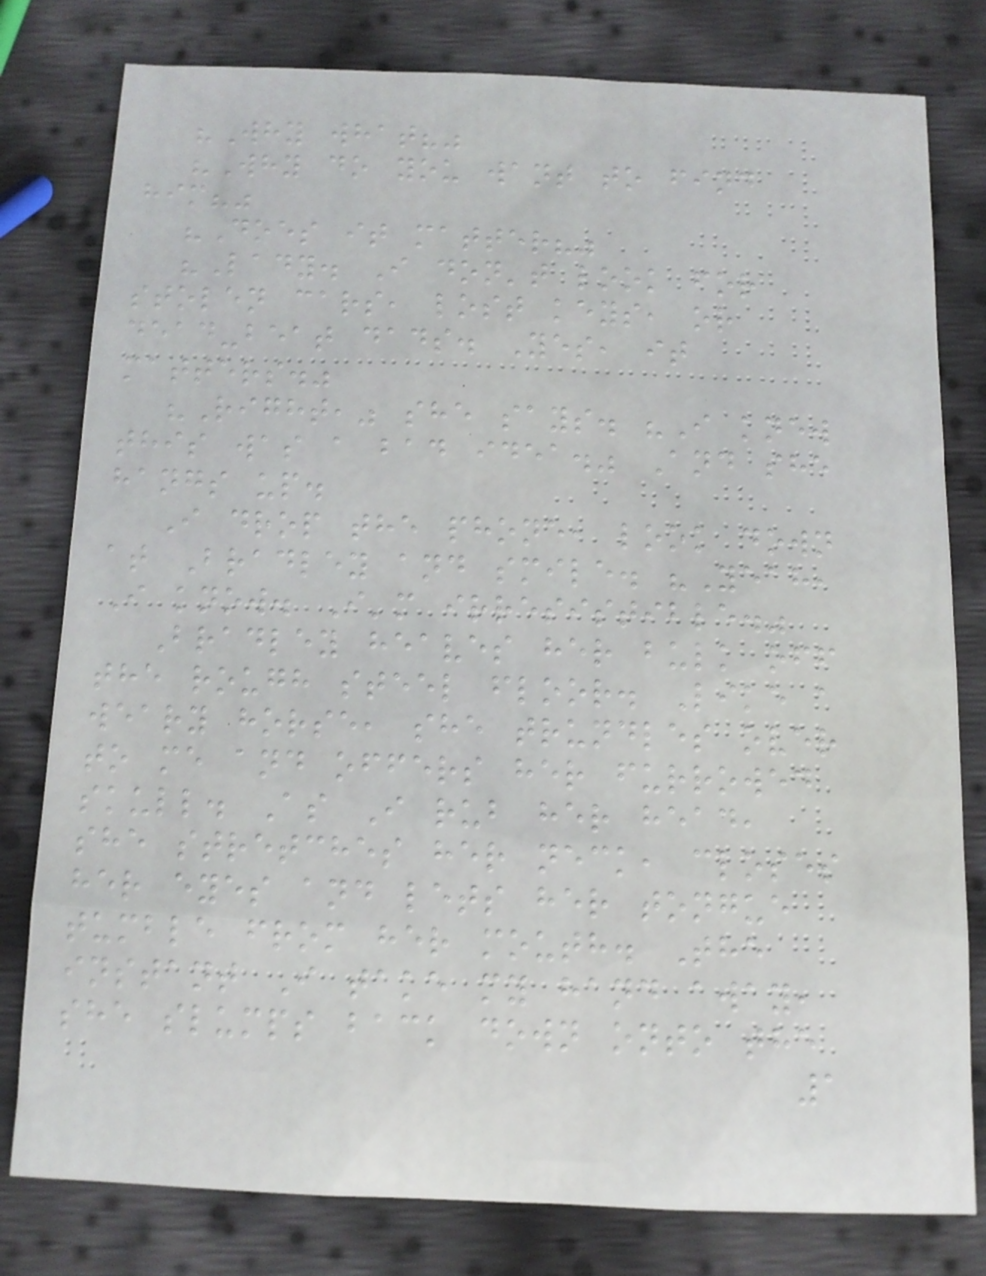"Why what?"
"Why do you want to find
him?"
"Does it matter?"
"Lady. I don't look for
stolen cars, lost keys, or
dead-beat dads. Yes, it
matters."
"Right," she says. "I knew
this was a bad idea." And she
hangs up.
I drop the phone, look down
at Bradley and smile. "Yeah,
I know. I'm irresistible."
Bradley heaves her bulk off
the rough steel floor. Like a
weary horse, she trundles over
to me and offers her furrowed
skull. As I rub her head,
she stretches her neck, closes
her eyes and lets her tongue
tumble from her mouth. The
instant I take my hand away,
she slumps back down onto the
1
